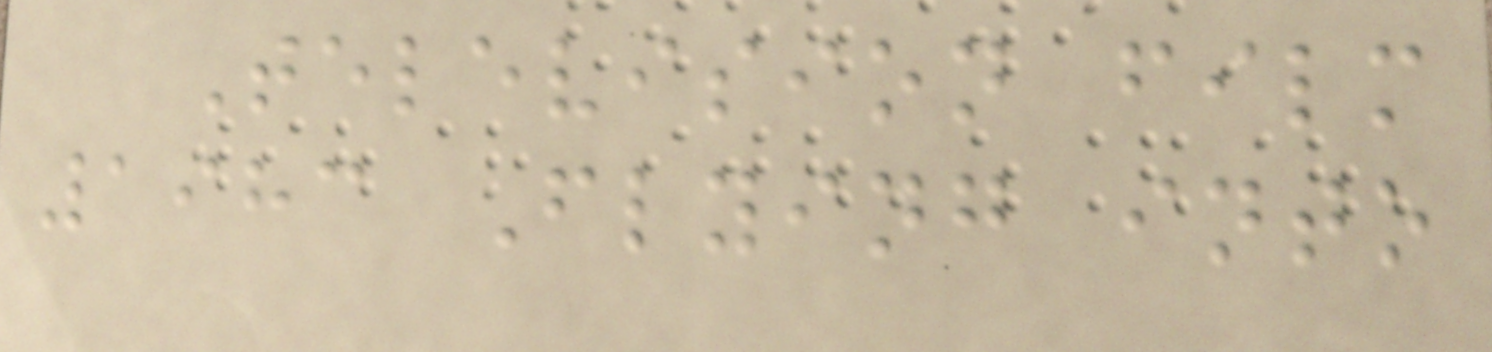Television film
1983 Flying into
